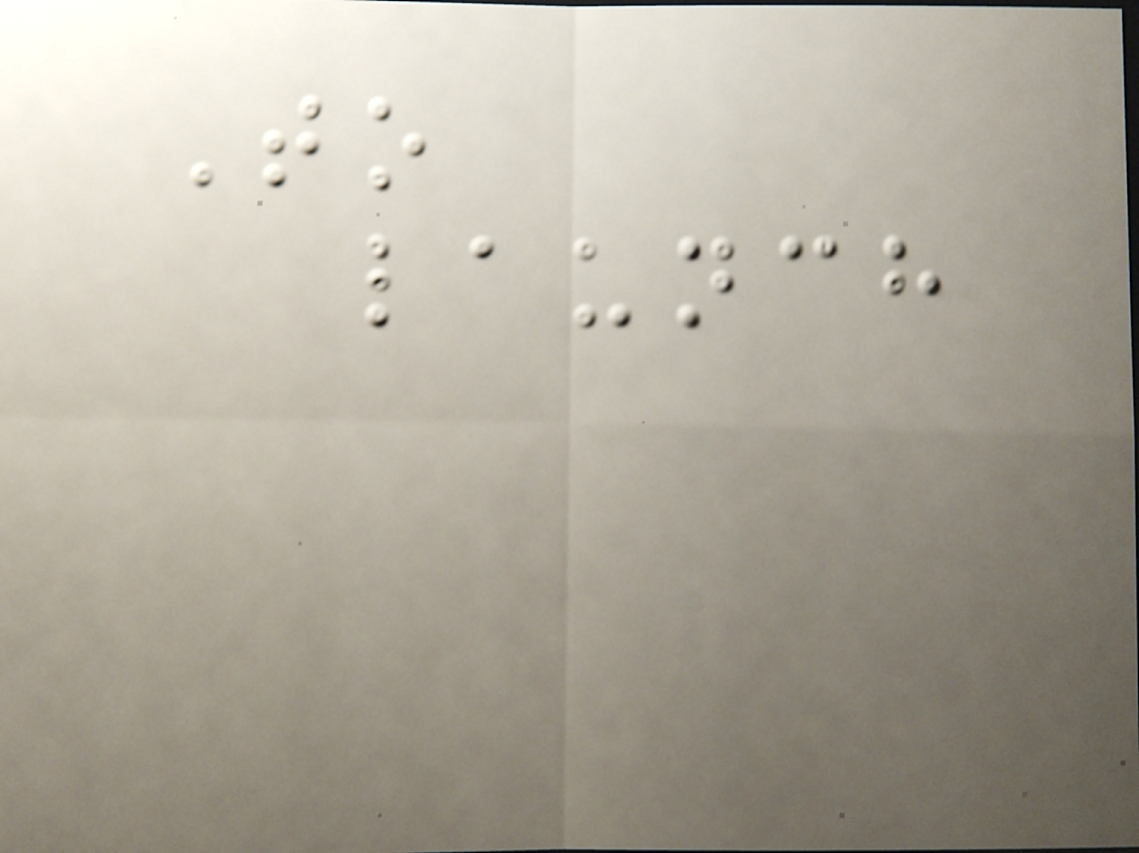To
launch
